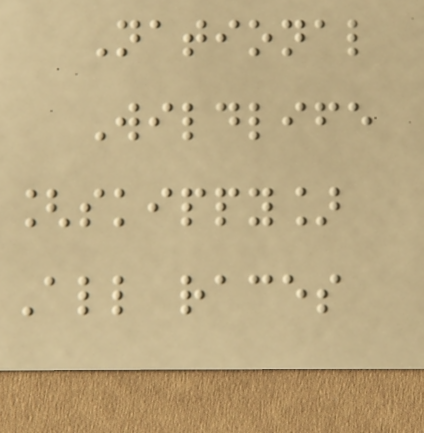National
Wildlife
[skippy]
All races
